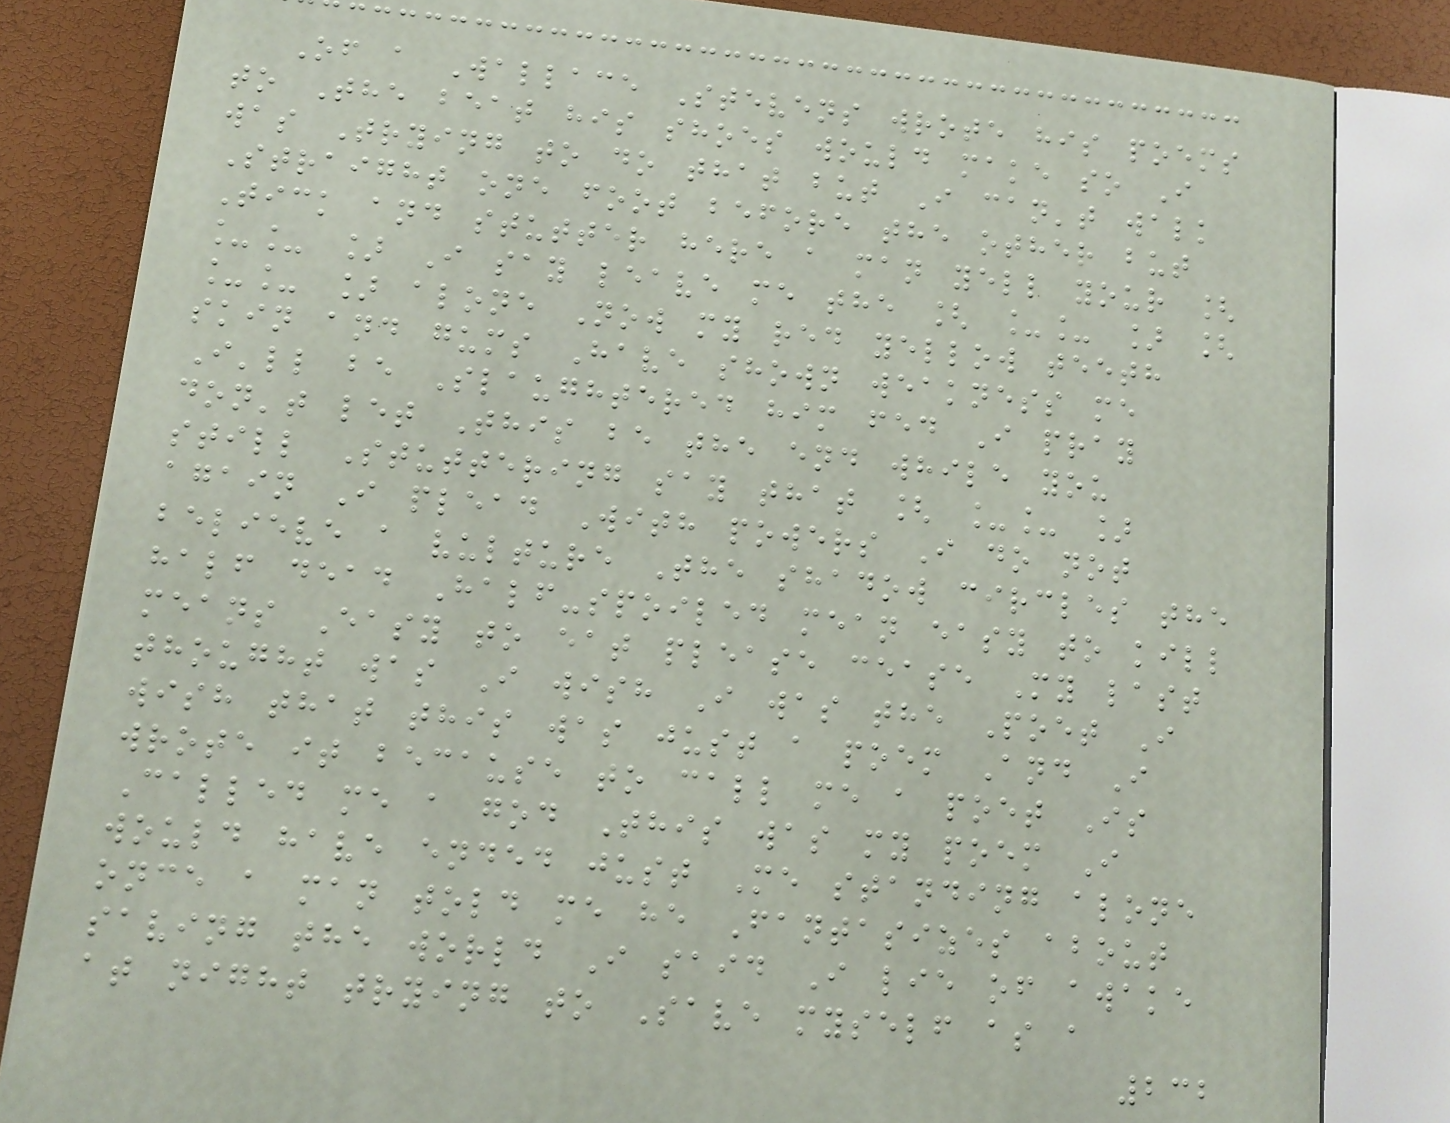Of a Wallace Stevens wrote his poems
to The beat his shoes would make so I
was Trying to do that but I can't walk
Straight one foot before the other but
Tick and stutter here a man yell your [
__ ] I say leave me the [ __ ] [
__ ] alone Now my red yellow teeth
skin and gums Have shown weakness me
I'll be Slaughtered him fed I pray
don't let This be the end while you
still Stuttering say that [ __ ]
again I plead With powers I do not
believe a vulture The shadow circles the
half dead Half-spoiled mean easy to kill
means Easy to eat please cease My last
thought was I wish I was the Poet I
wish that this was just a poem And I
wrote it because to call me a poet Is
Called me a god This was my poem I
would have ended just Me standing alone
once a man told me he Fantasizes about
saving the world I said I lie of awake
at night trying to Save myself as a
232
